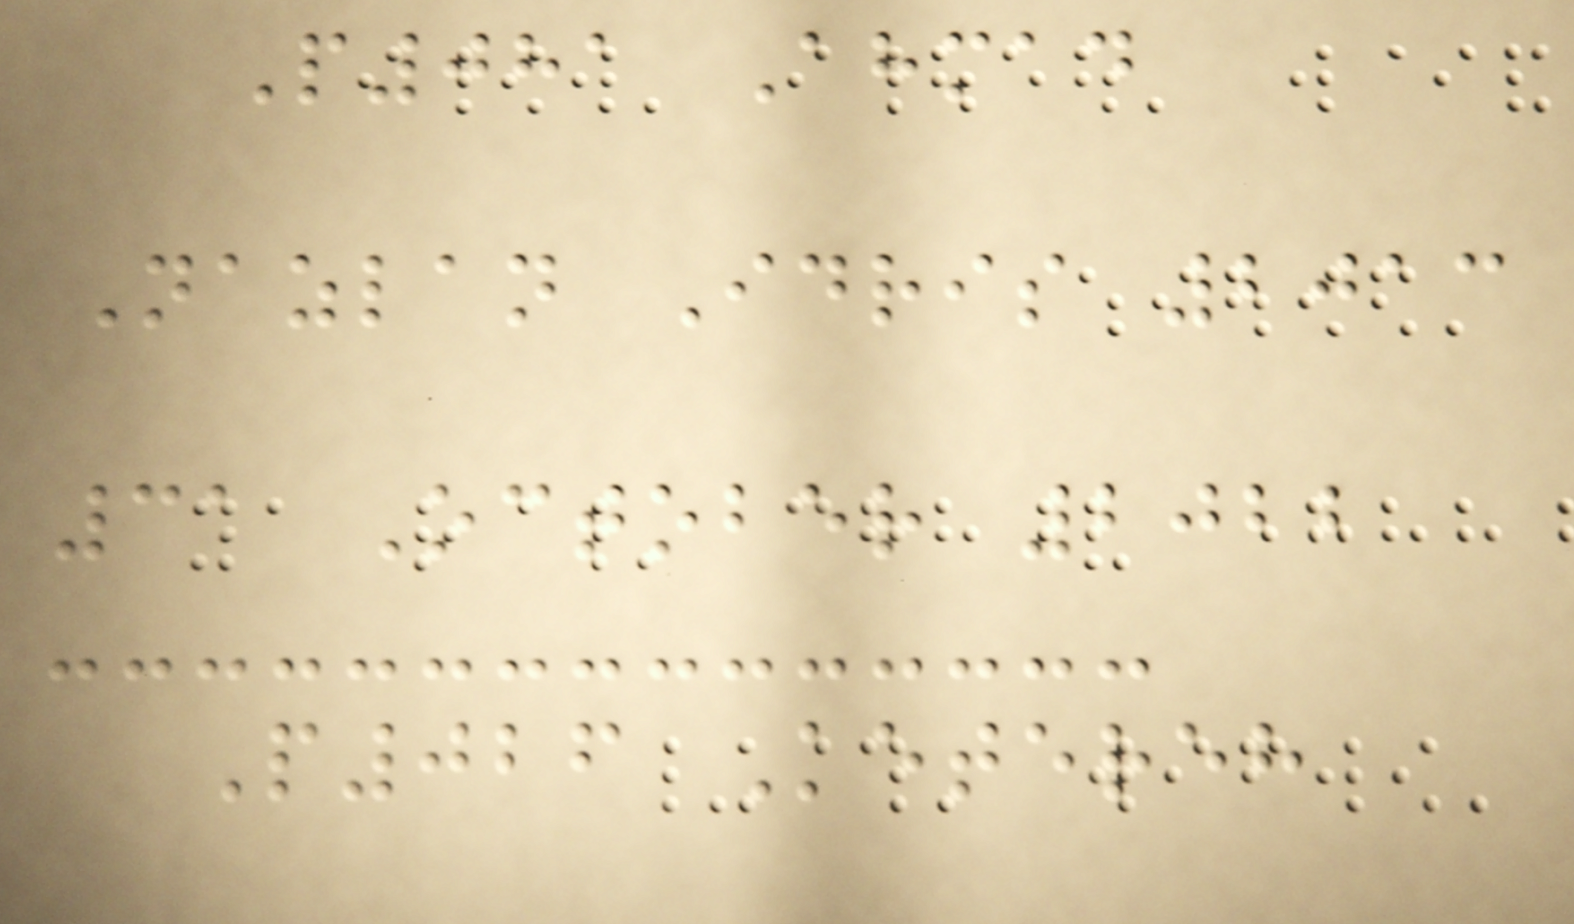P081 Ahmad
Nazlan Idris 2013
31 October 2022
P026 Ketereh
